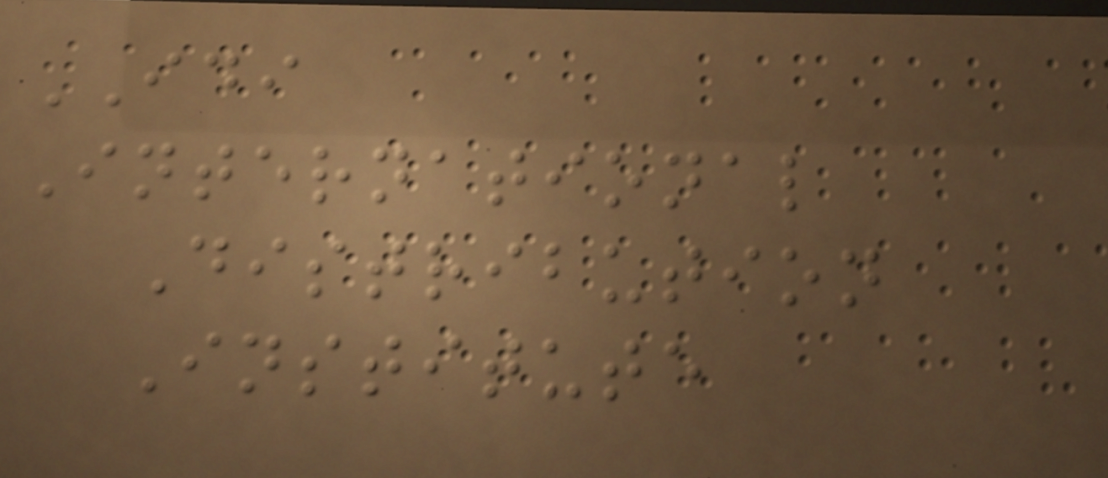IDI
International
Distribution
Institute
